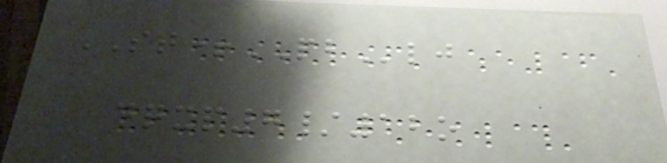ST+PBlj
dqxp7/12o
